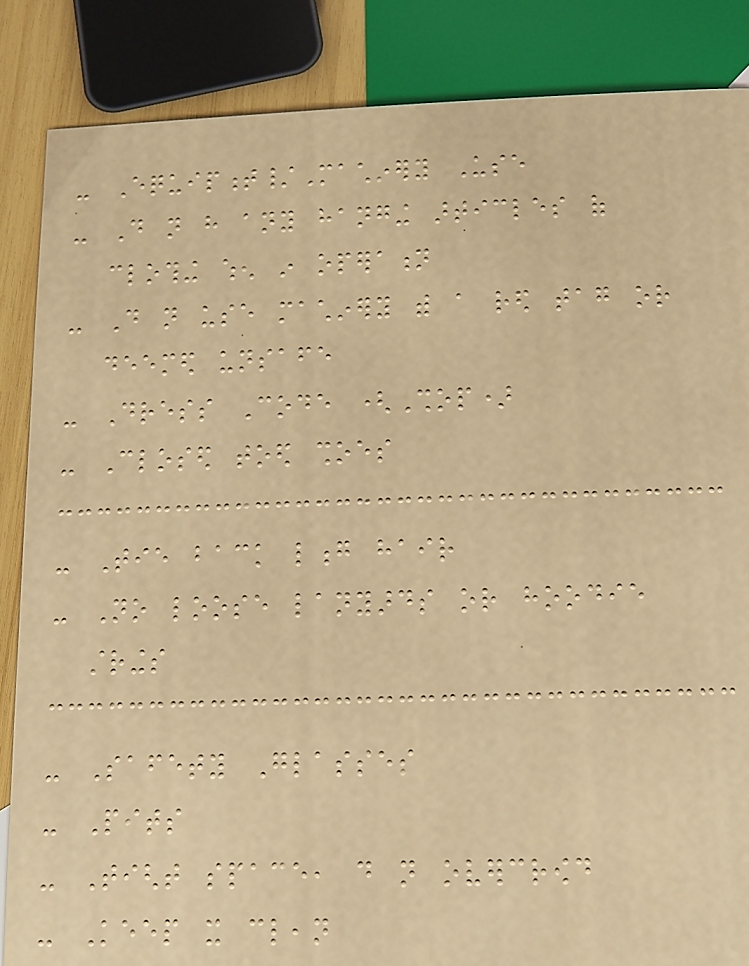- Equipment/Machinery Use
- Do not have any hanging articles of
clothing when in operation
- Do not use machinery with a red tag or
deemed unsafe
- Dress Code (Shop)
- Closed toed shoes
- Tie back long hair
- No loose lanyards or hoodie
strings
- Safety Glasses
- Pits
- Tight space, do not overcrowd
- Keep it clean
